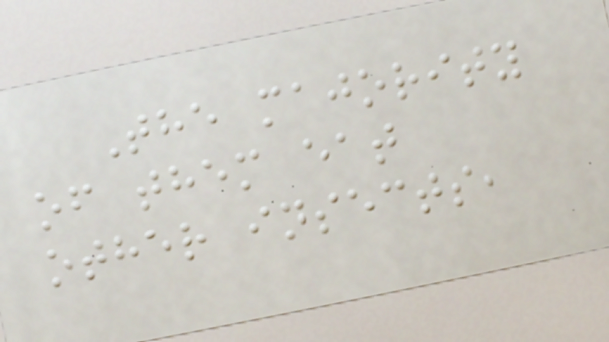The majority
of them eat
other insects,
